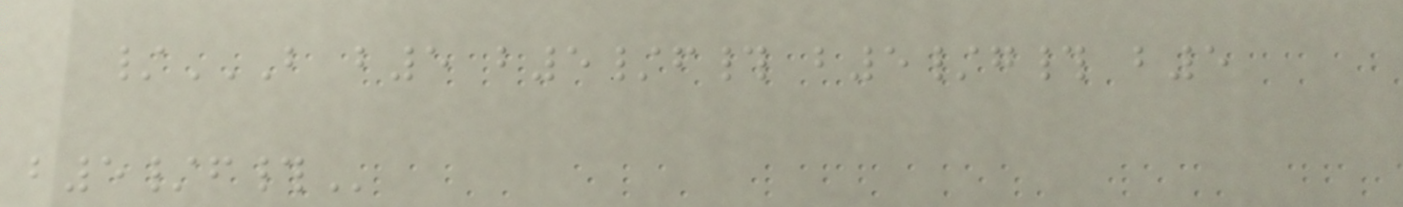/B B5 B5/F# B5/G# B5
B5/F#
